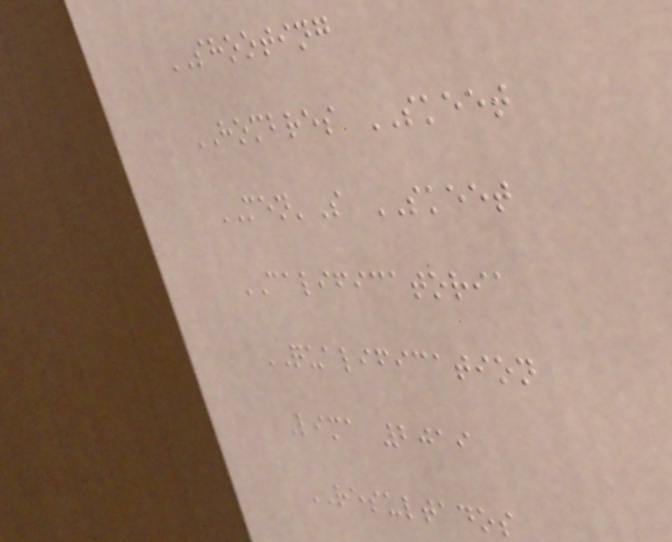SHOOTING
HOMBRES SKEET
MEN'S SKEET
CALIFICATORIA
QUALIFICATION
Lima 2019
RESULTADOS
